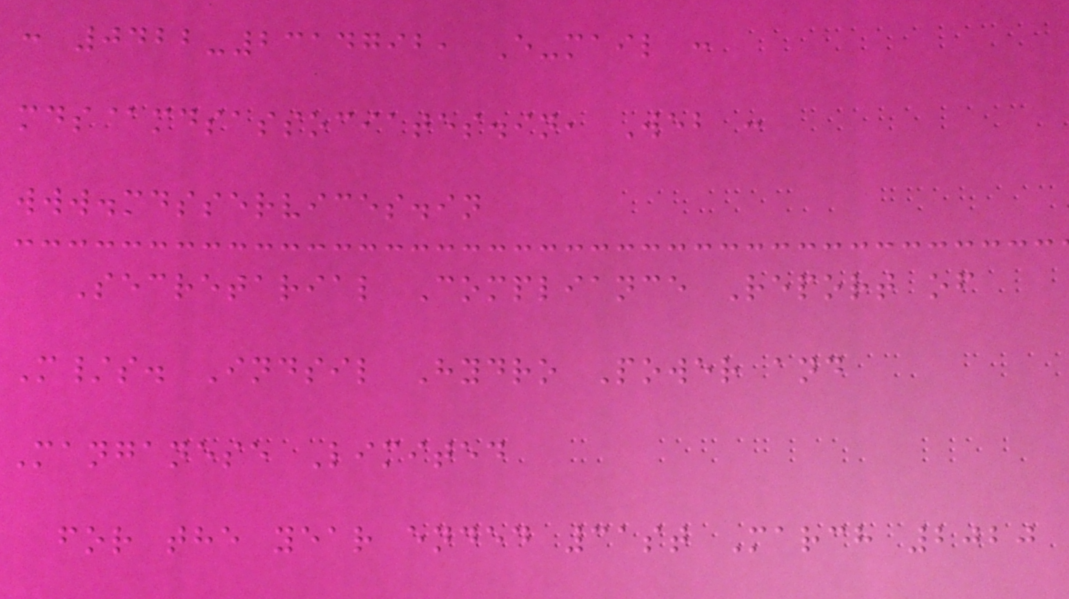: 0422-2314792, E-mail :
mds@mdsassociates.in, Web :
www.mdsservices.in
Secretarial Compliance Report of
M/s. Indsil Hydro Power and
Manganese Limited
for the year ended 31st March 2020
